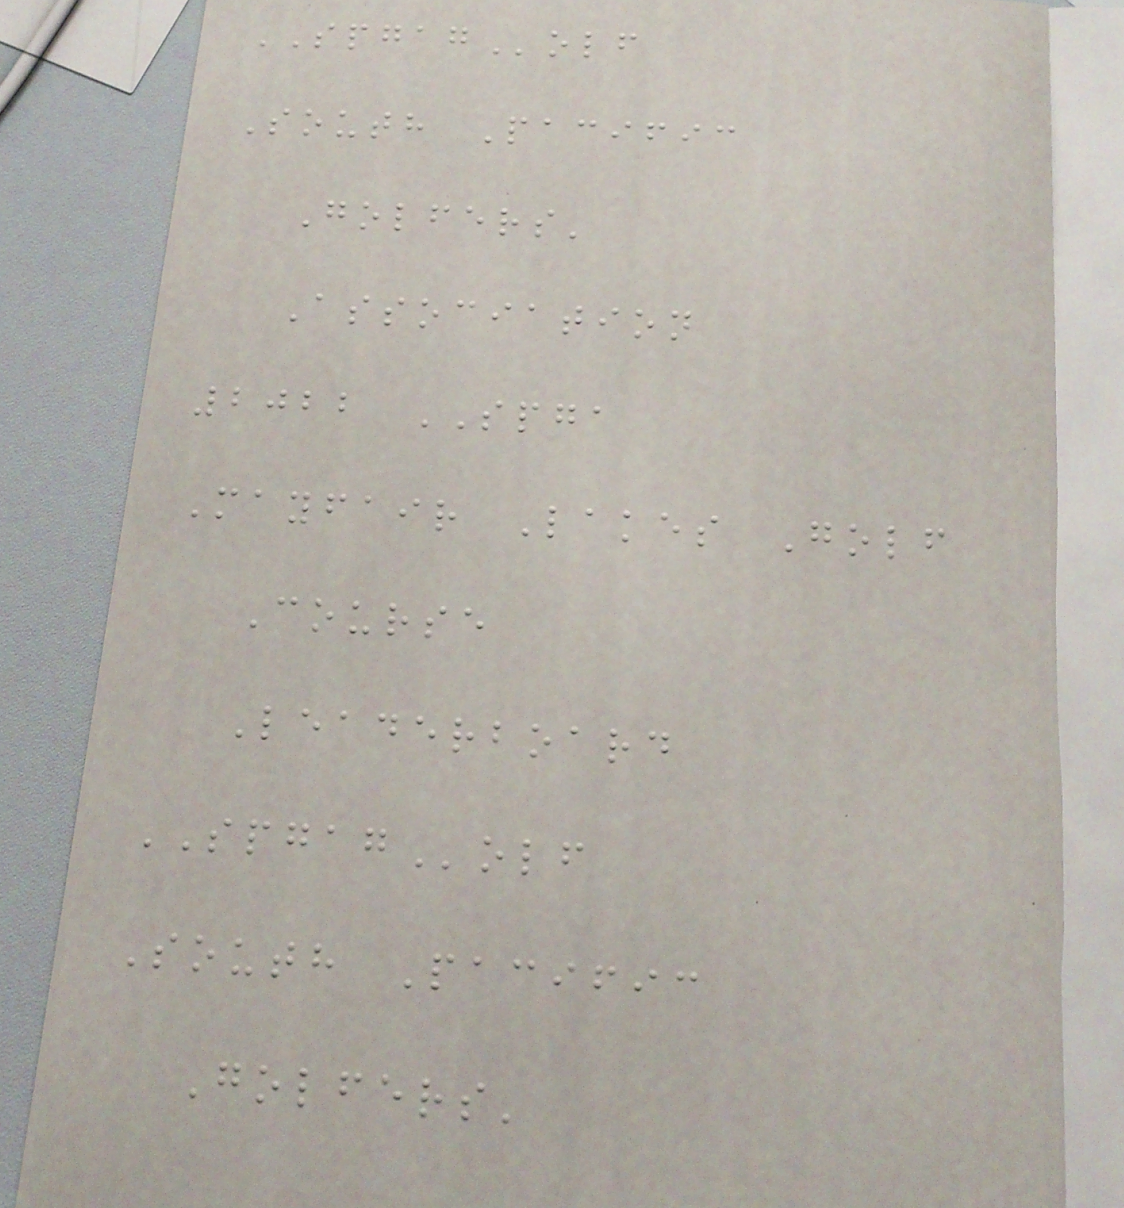SPGAGolf
South Pacific
Golfers'
Association
2022 SPGA
Mayfair Lakes Golf
Course
Leaderboard
SPGAGolf
South Pacific
Golfers'
